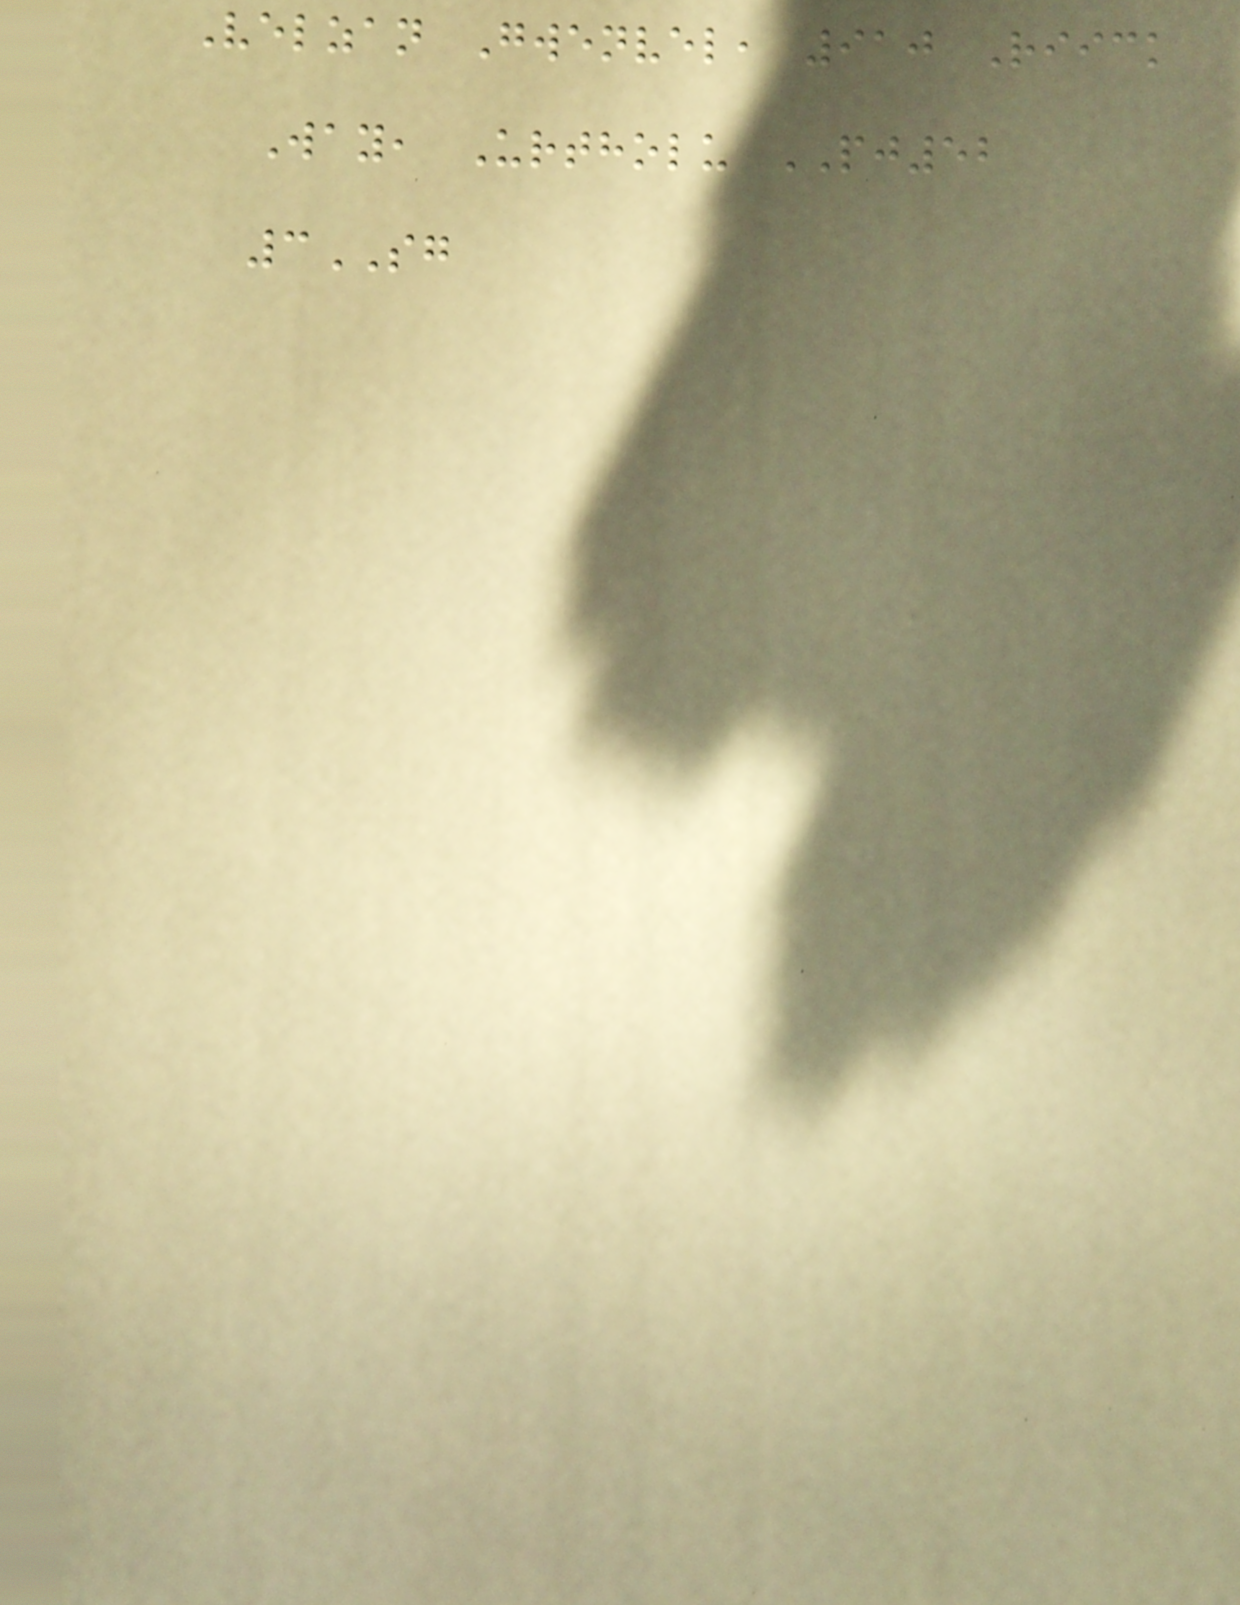Velzan Gwenvel, 910 Riick
Way, Urtholu PJ52
3SG
